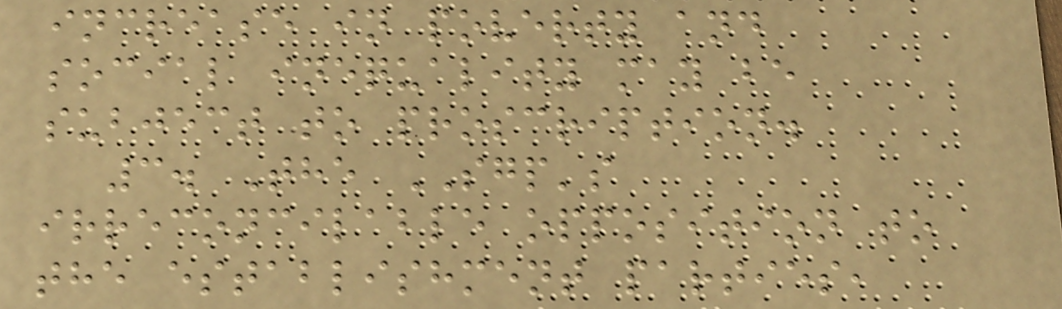increase in poverty and
social inequality may be
subject to proscription.
3. The SGP's
irreconcilable opposition to
the establishment parties,
